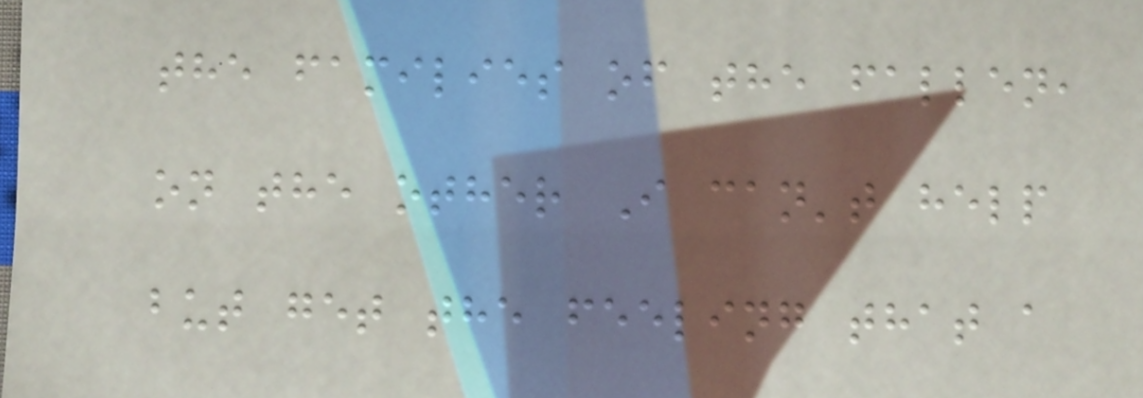the families of the fallen,
on the other I can't help
but get the feeling that a
